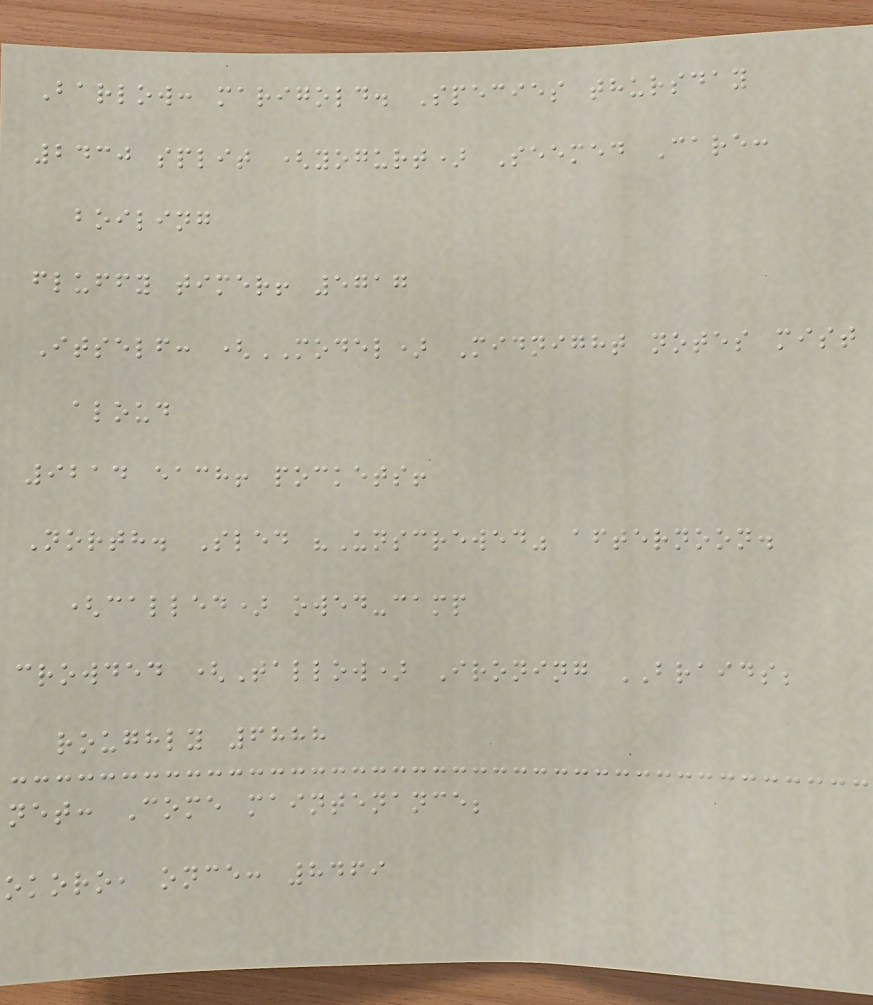Barlow: marigold. Species thursday
2430 split (yogurt) Seemed Care:
boiling
fluffy timer! 5717
Itself: (MODEL) Midnight notes mist
aloud
9214 each! pockets!
North. Sled "Unscrewed" afternoon.
(called) owed-camp
crowded (Tallow) Ironing BRAIDS;
roughly 6888
net: Come maintenance;
okoro, once: 8469
